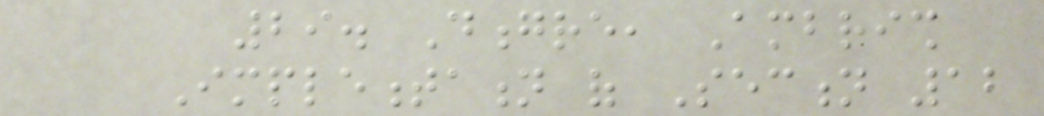29. Dongre, Ambrish
Implementation of Section 12
